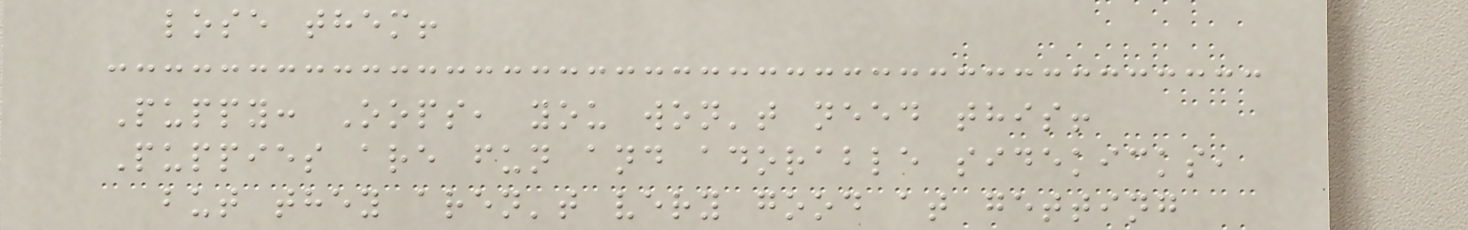lose them!
Puppy: Oops, you won't need this!
Puppies are fun and adorable sidekicks,
but they aren't very good at getting
